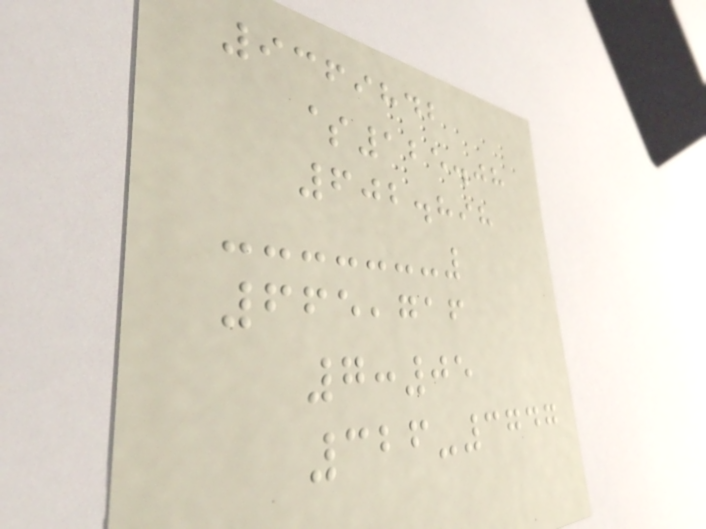9369842
$125.08
602.898
665,716
7:05
326-3747
